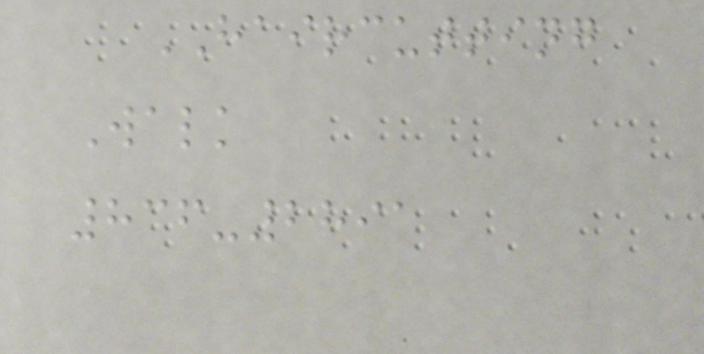HAIRCUTTING
Walk
836-2891
